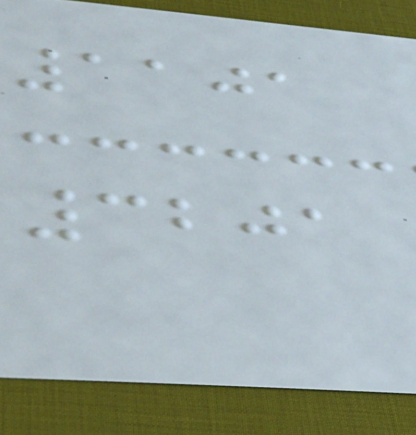1101
3201
